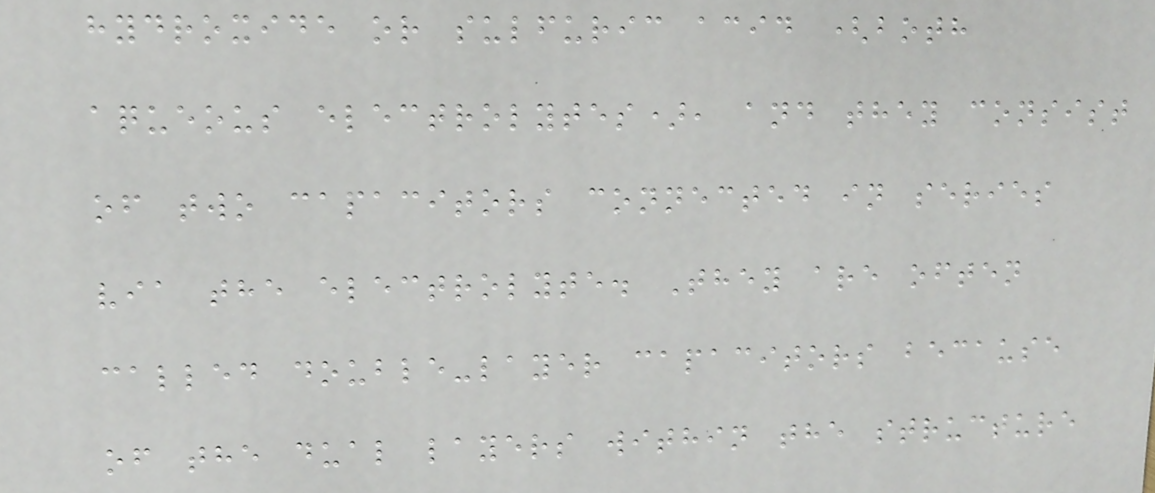hydroxide or sulfuric acid (both
aqueous electrolytes), and they consist
of two capacitors connected in series
via the electrolyte. They are often
called double-layer capacitors because
of the dual layers within the structure
